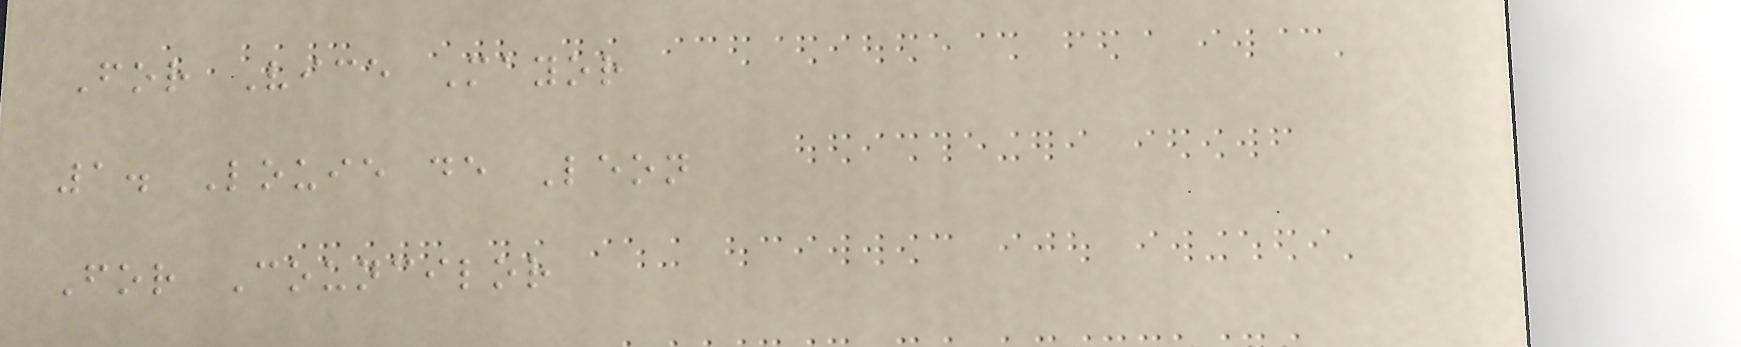For Vice Mayor
1. Louie de Leon
For Councilor
